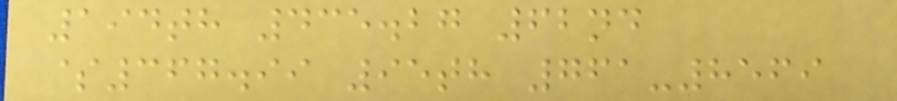194th 435.27 62nd
$367.99 95th 761-8569
